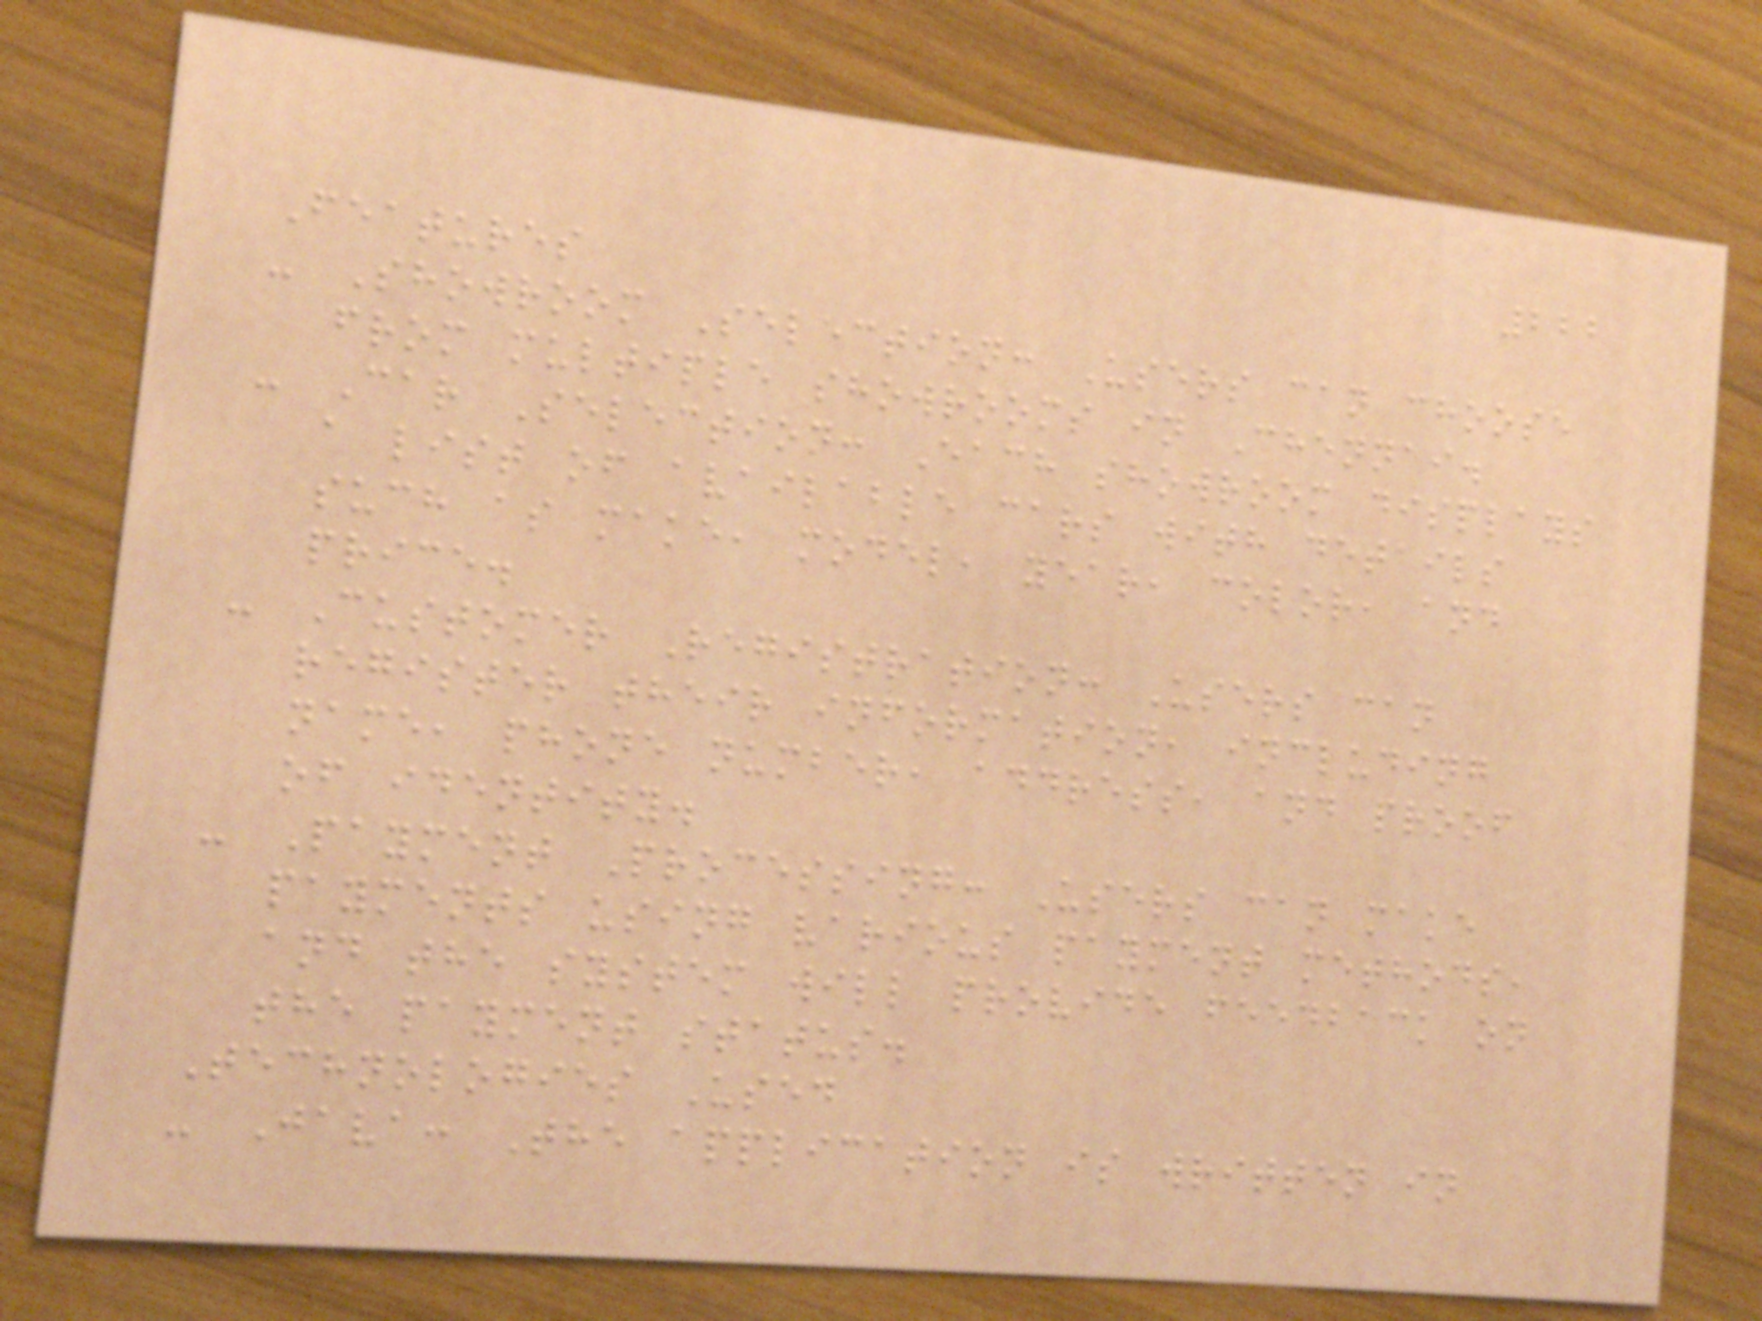222
Features
- Showroom Selection: Users can choose
from multiple showrooms in Chennai.
- Car Selection: Each showroom displays
a list of available cars with details
such as make, model, year, color, and
price.
- Customer Registration: Users can
register their information, including
name, phone number, address, and proof
of identity.
- Payment Processing: Users can make
payments using various payment methods,
and the system will provide feedback on
the payment status.
Technologies Used
- Java: The application is written in
